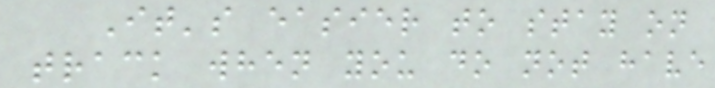It's easier to stay on
track when you do not have
